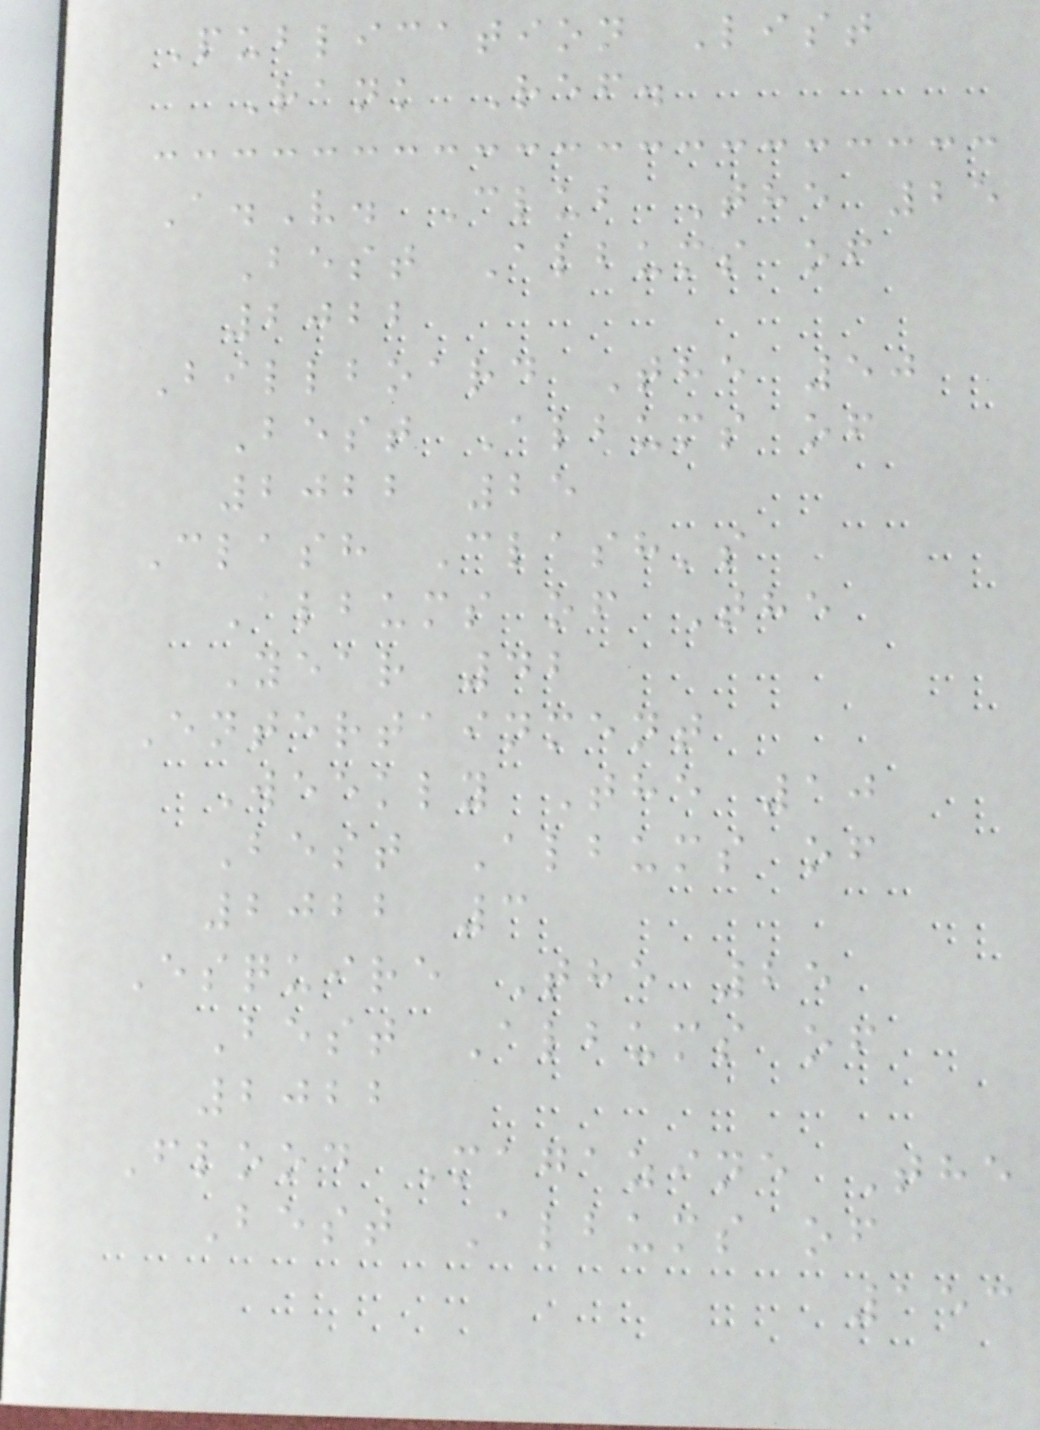Publication List
Rank Ref.
A.V. Club The 25
Best Albums of
2022
Billboard The 50
Best Albums of
2022 25
Clash Clash's
Albums of The
Year 42
Entertainment
Weekly The 10
Best Albums of
2022 3
Esquire The 25
Best Albums of
2022
Flood Magazine The
Best Albums of
153
